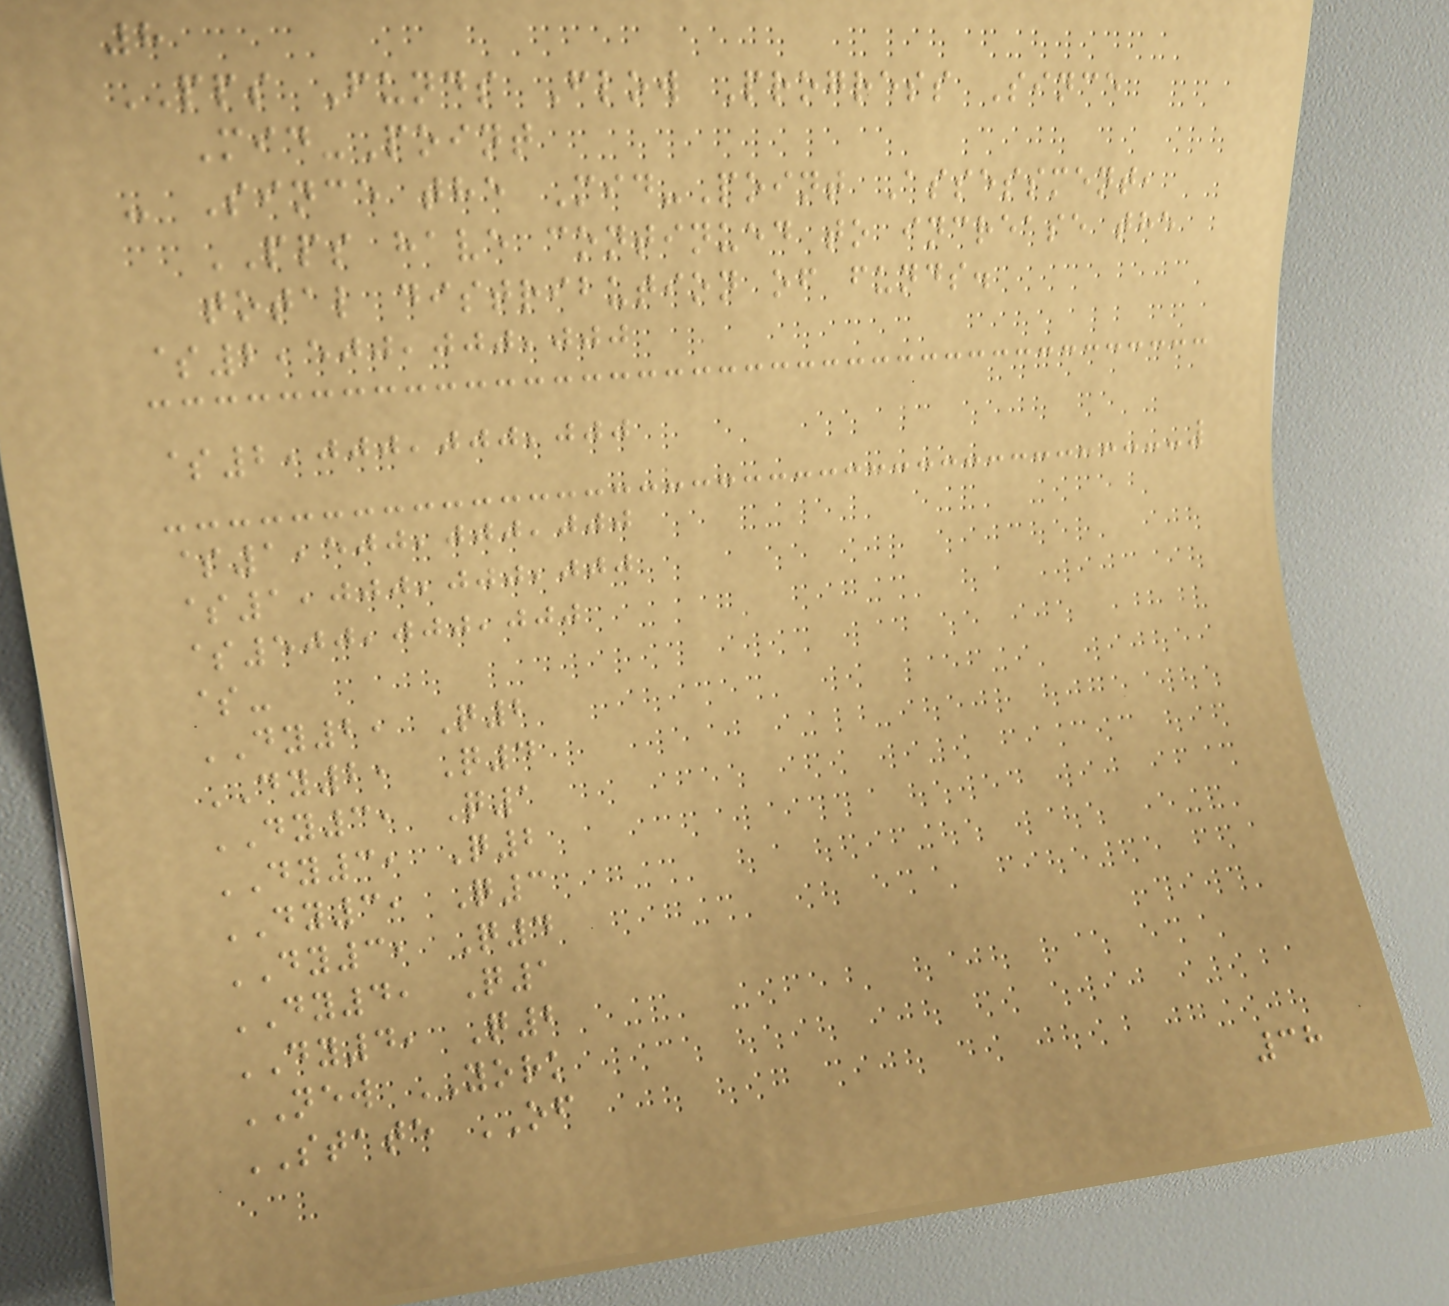8
PPS Funds Flow Progress Since
Mid-Point
- Since the Mid-Point Assessment,
PPS have continued to increase the
total distribution of funds.
$2,500,000,000
$2,000,000,000
$1,500,000,000
$1,000,000,000
$500,000,000
$-
DY2, Q2
DY2, Q4
DY3, Q1
DY3, Q2
DY3, Q3
DY3, Q4
DY4, Q1
DY4, Q2
NEW YORK
STATE OF
38
